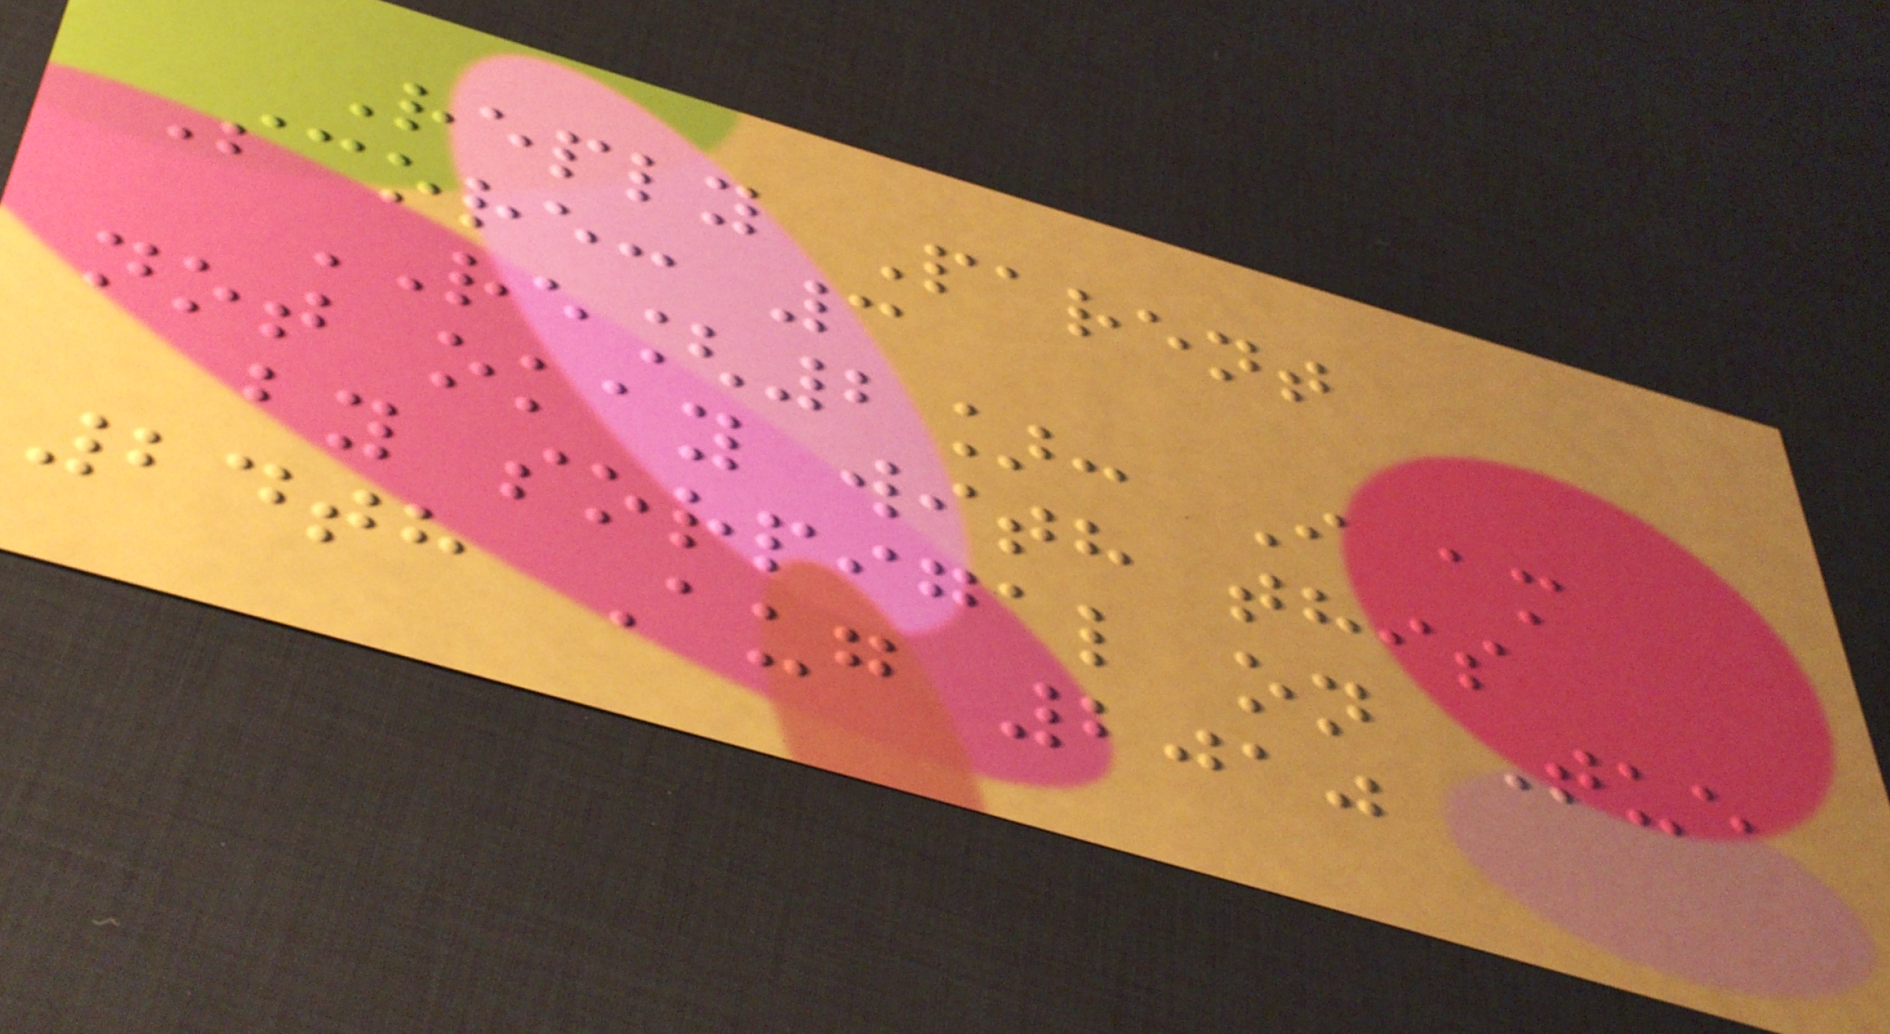Reply Parent
Score: 3
RE[2]: I am
not okay with this
by sorpigal on Tue
24th Aug 2010
